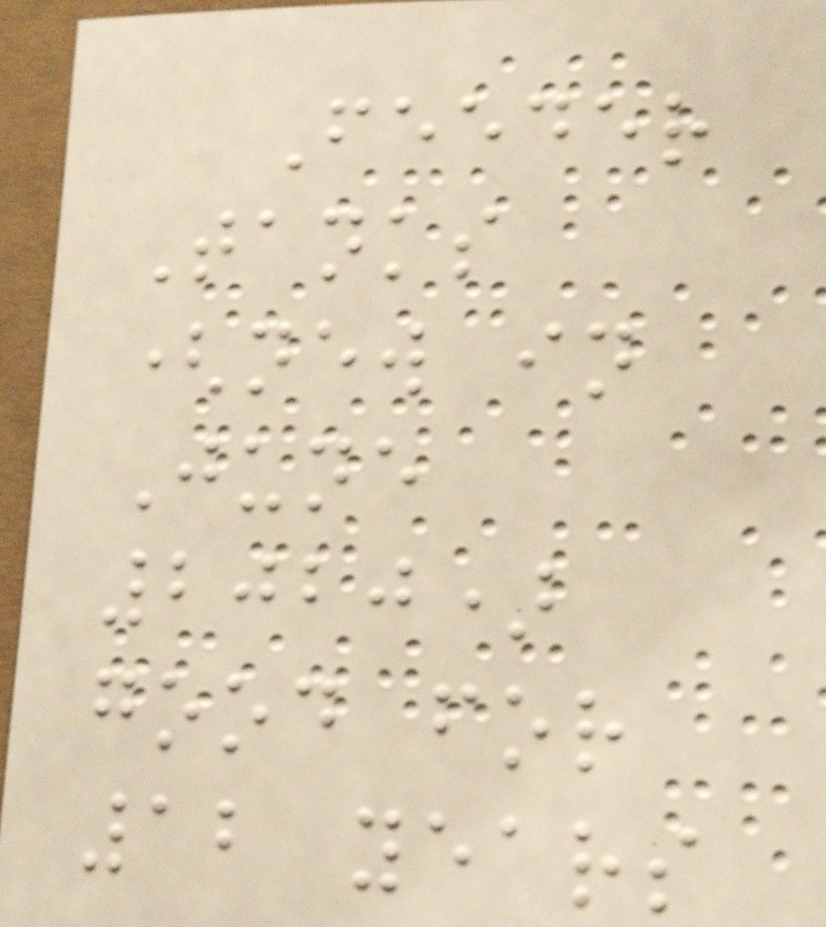Feeder
Tanks
(new in
June
2020)
good for
12 years
